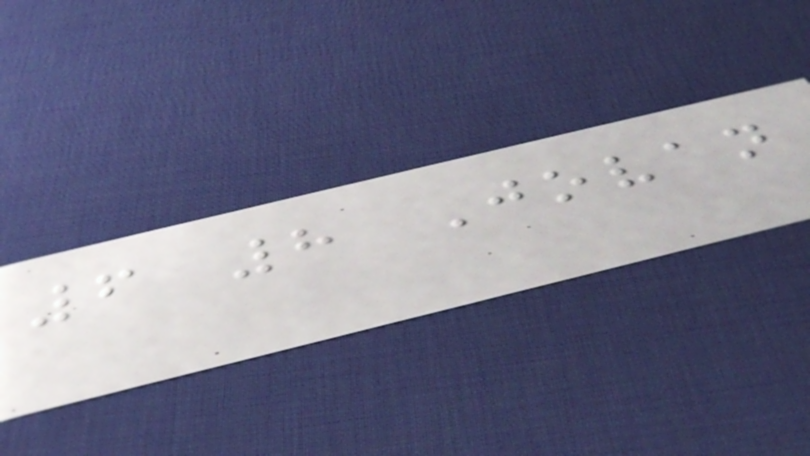6 8 Jovan
